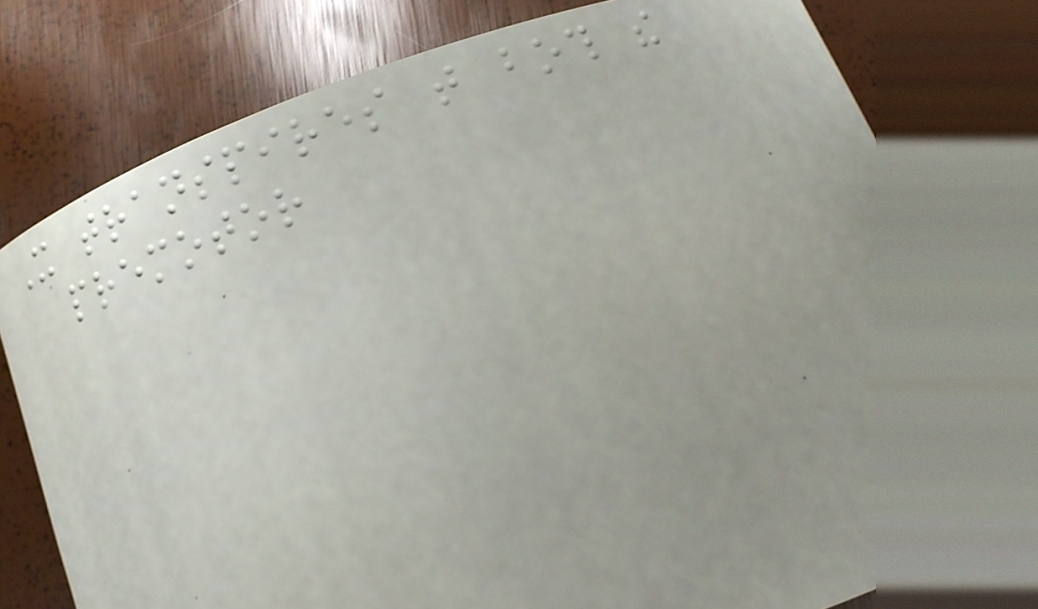It transpires that both the
premotor
